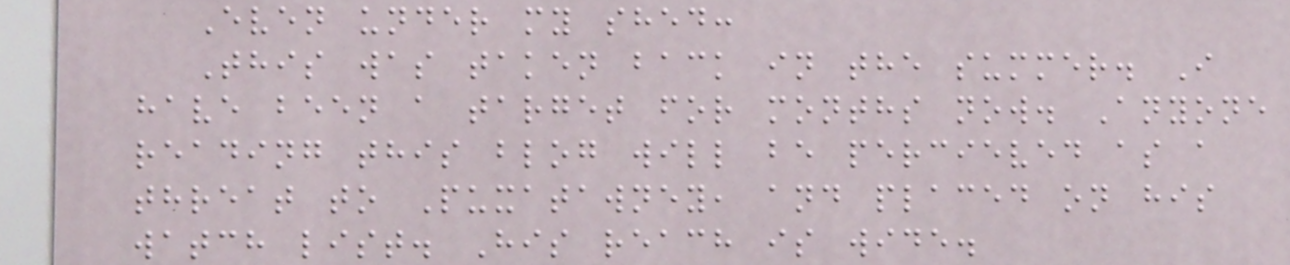Even under my shed:
This was taken back in the summer. I
have been a target for months now. Anyone
reading this blog will be percieved as a
threat to Puxatawney, and placed on his
watch list. His reach is wide.
